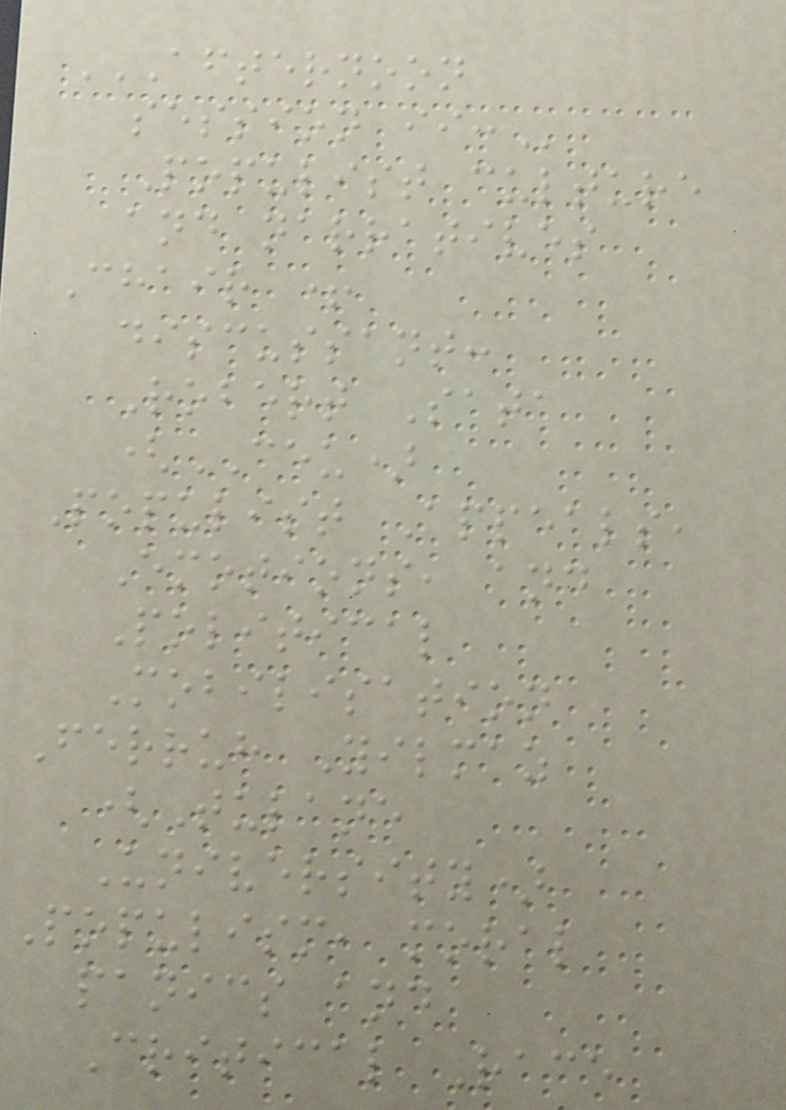AFTERNOON
SESSION II:
Populist culture
and narratives
Chair +
discussant:
Robert Sata
(CEU)
Populist Appeals,
Emotions, and
Political
Mobilisation
Ferruh Yilmaz
(Tulane
University)
Populism, moral
panics and
Critical Race
